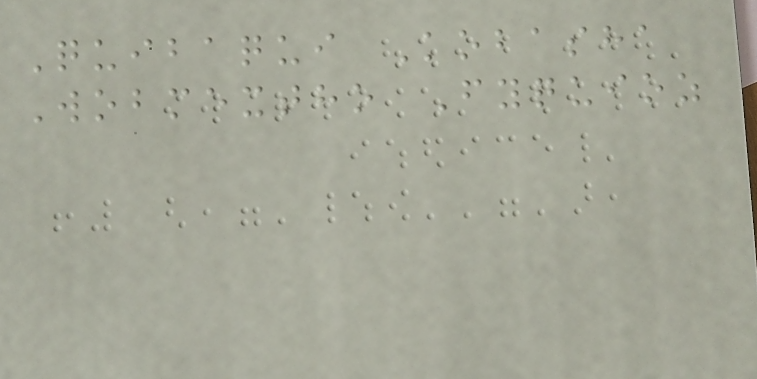Quibaqui Kobasha
Wobmextho Fyquioz
